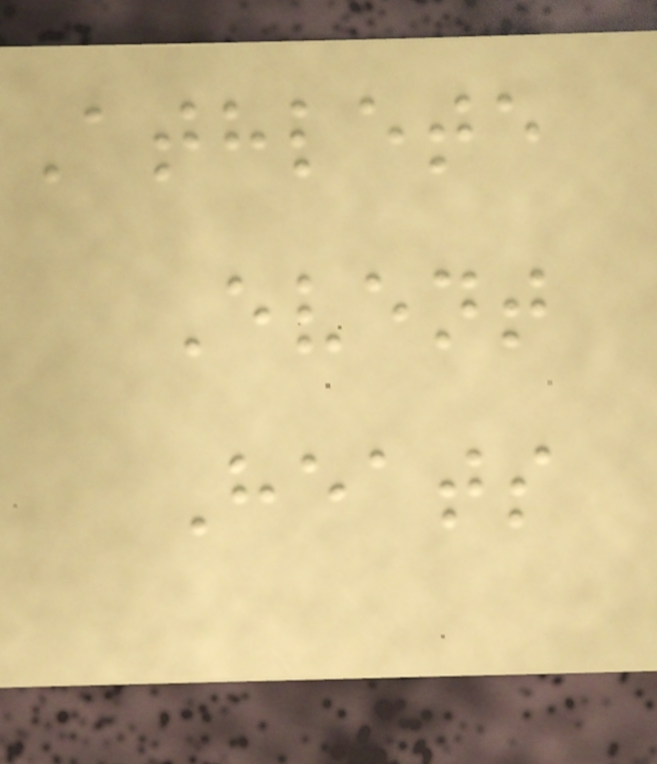Athlete
Event
Heats
